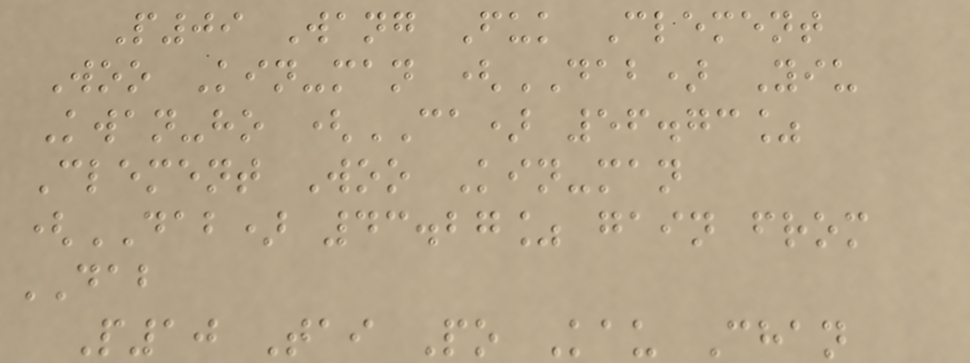P09 Wang Fuk Clement
Woo Kin-man (DAB) Yiu
Kwan-ho (CA) 56.73%
Clement Woo Kin-man
(DAB) 43.27% gain from
DAB
P10 Tai Po Kau Chan
